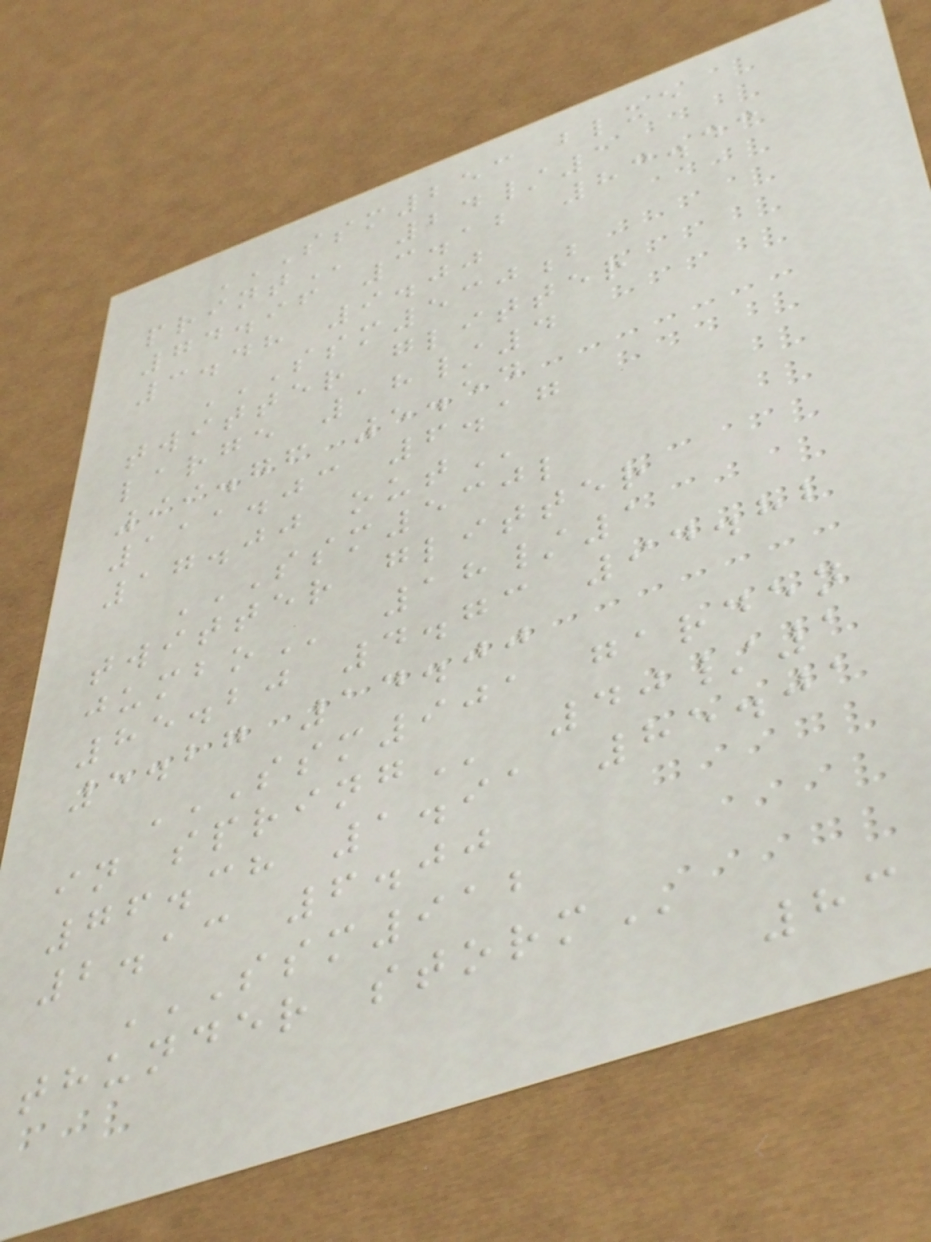SSM253 BLUE
PRINT 24/1
74.96 3.12 83.43
3.48 9.00
SSM530B
TWITTER GLITTER
LARGE 18/4
99.76 5.54
111.03 6.17
17.00 OUT
SSM530L
TWITTER GLITTER
JUMBO 18/1
85.20 4.73 94.82
5.27 14.00
SSM901 GARDEN
IN SPRING 40/1
76.38 1.91 85.01
2.13 6.00
SSM912
THUNDER STORM
83
